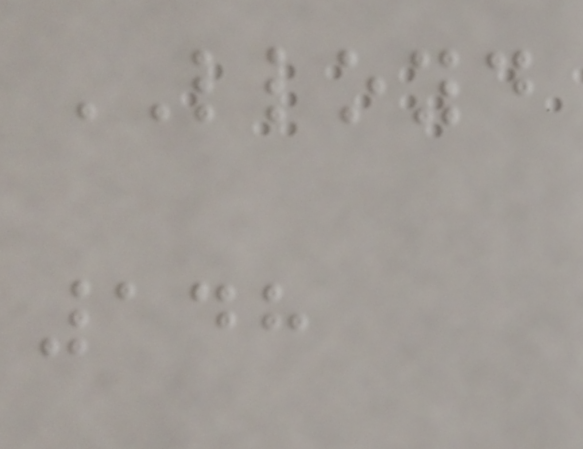LLOYD
148
